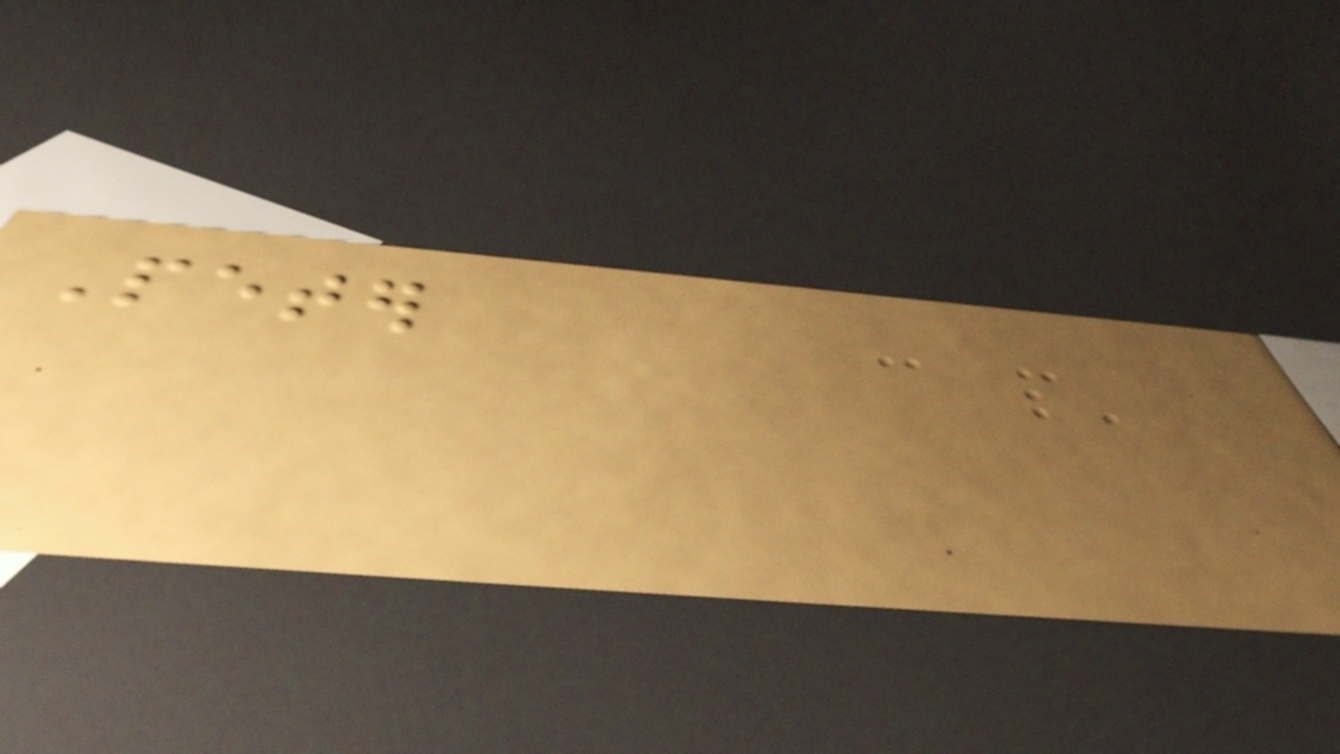Peter
